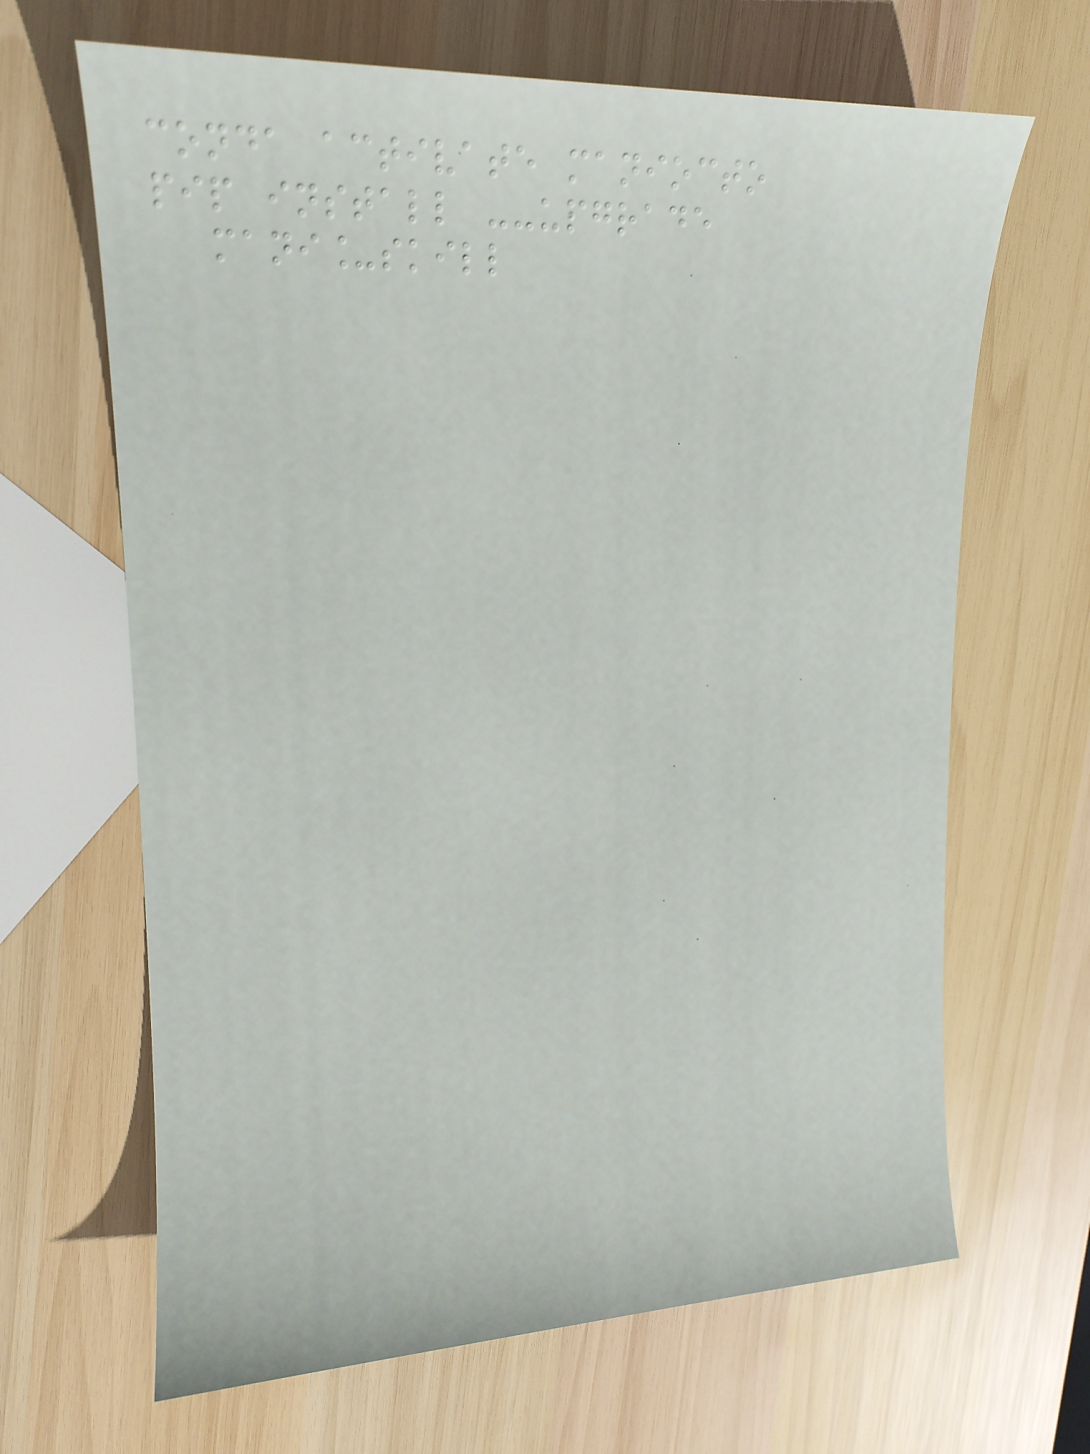conda activate maniocto
pip install --upgrade
mani_skill
